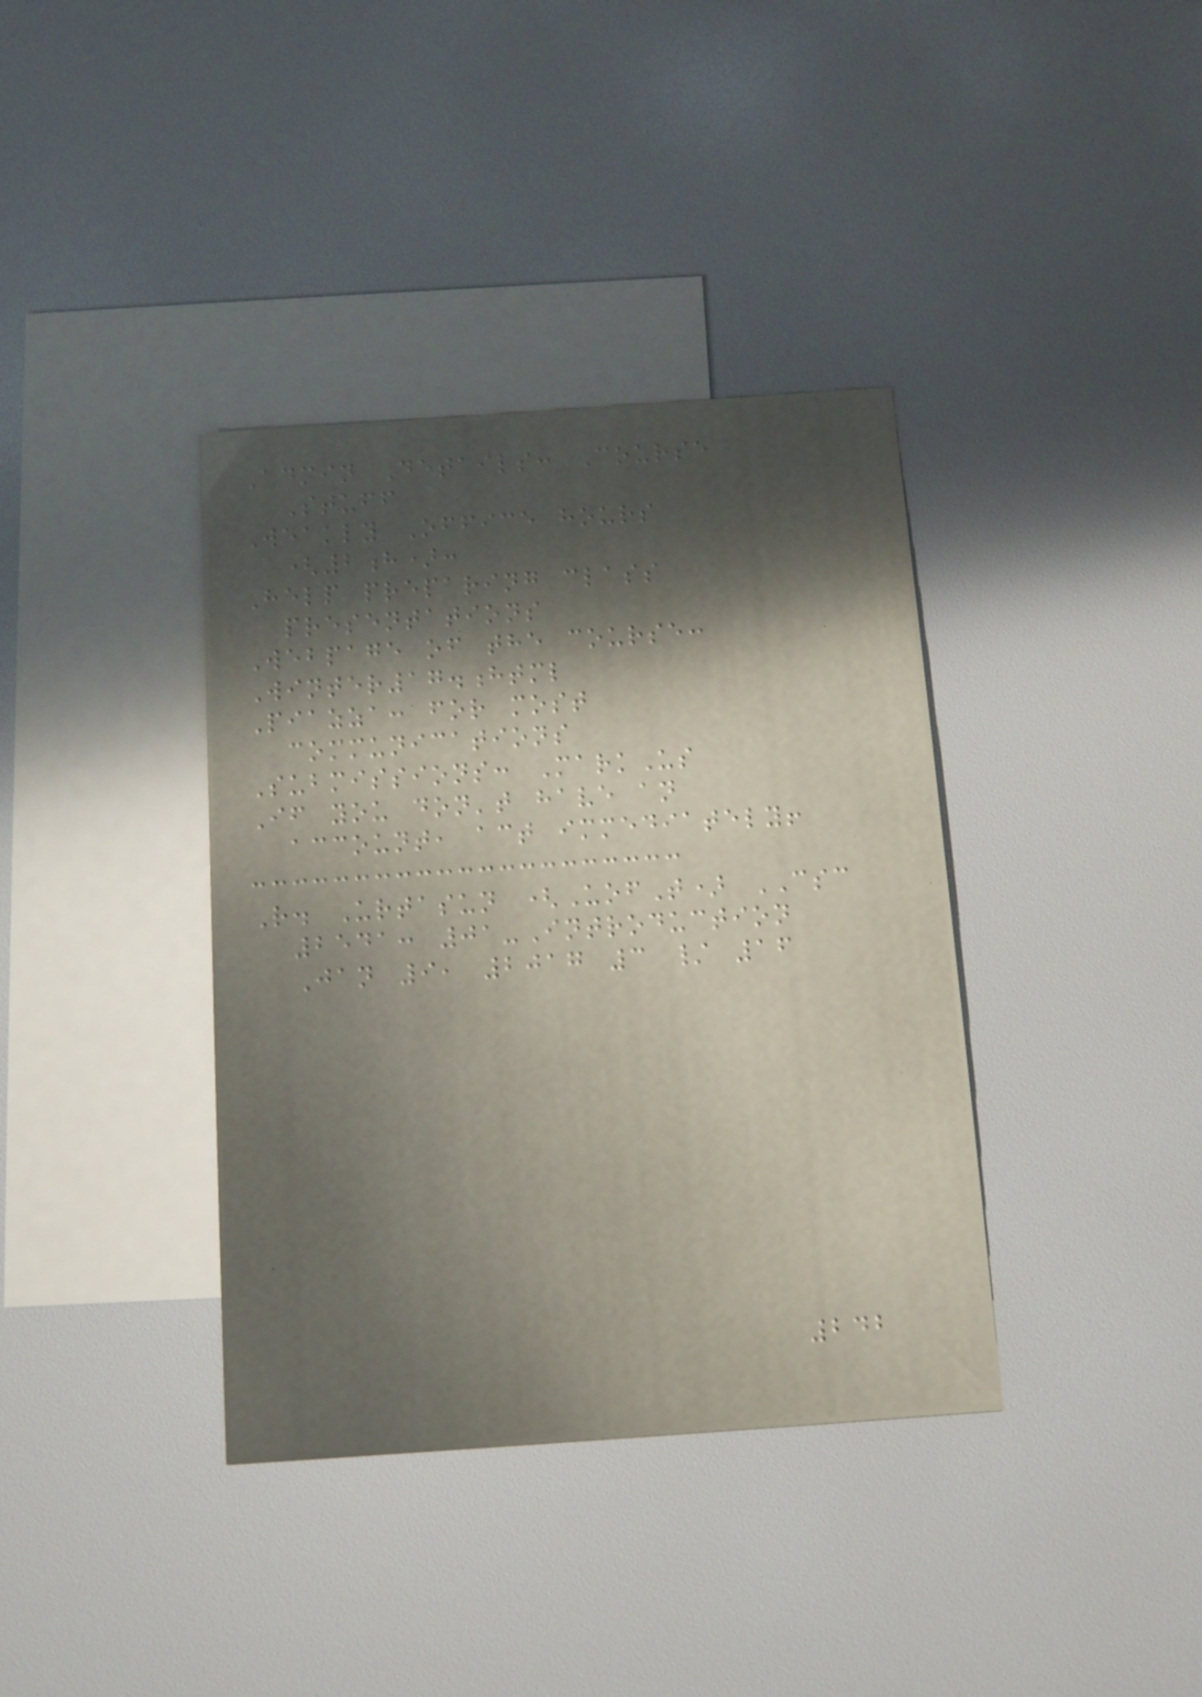Admin Details: Course
Stuff
Weakly Office hours
(2h):
Help preparing class
presentations
Webpage of the course:
Winter17.html
Piazza: for most
communications
Submissions: MarkUs
If you don't have an
account, act immediately!
R. Urtasun (UofT) CSC
2541: 01-Introduction
Jan 9, 2017 3 / 16
242
